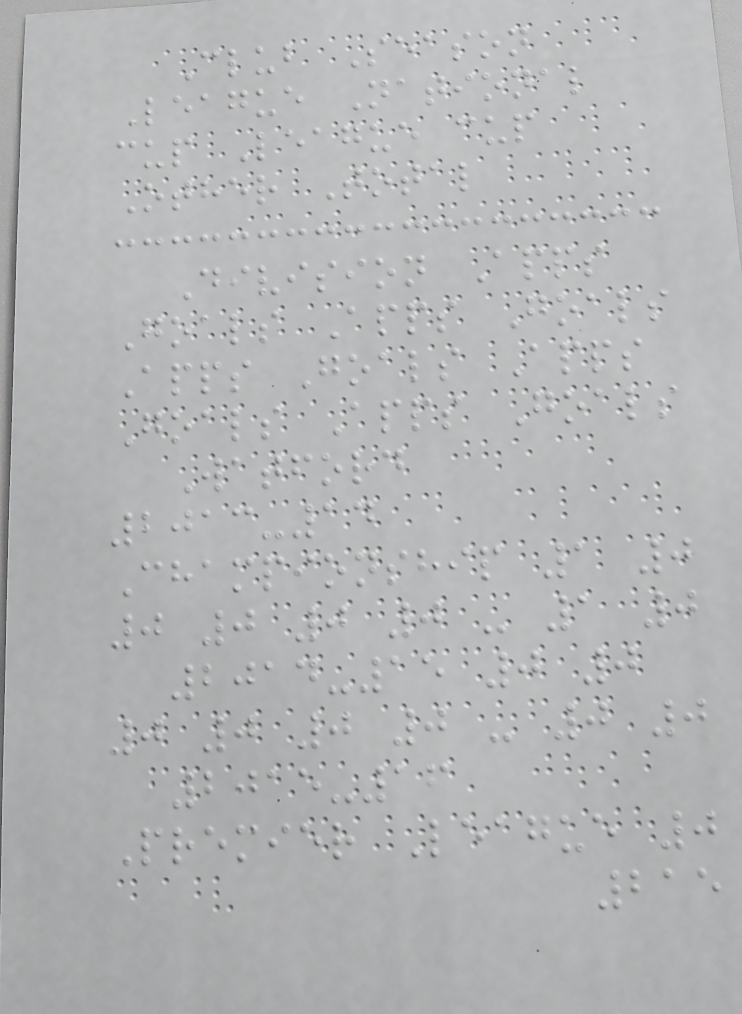Club Season
League National
cup League cup
Other Total
Division Apps
Goals Apps Goals
Apps Goals Apps
Goals Apps Goals
Watford
2013-14
Championship 1 0
0 0 0 0 - 1 0
2014-15 0 0
0 0 0 0 - 0 0
2015-16
Premier League 0
215
